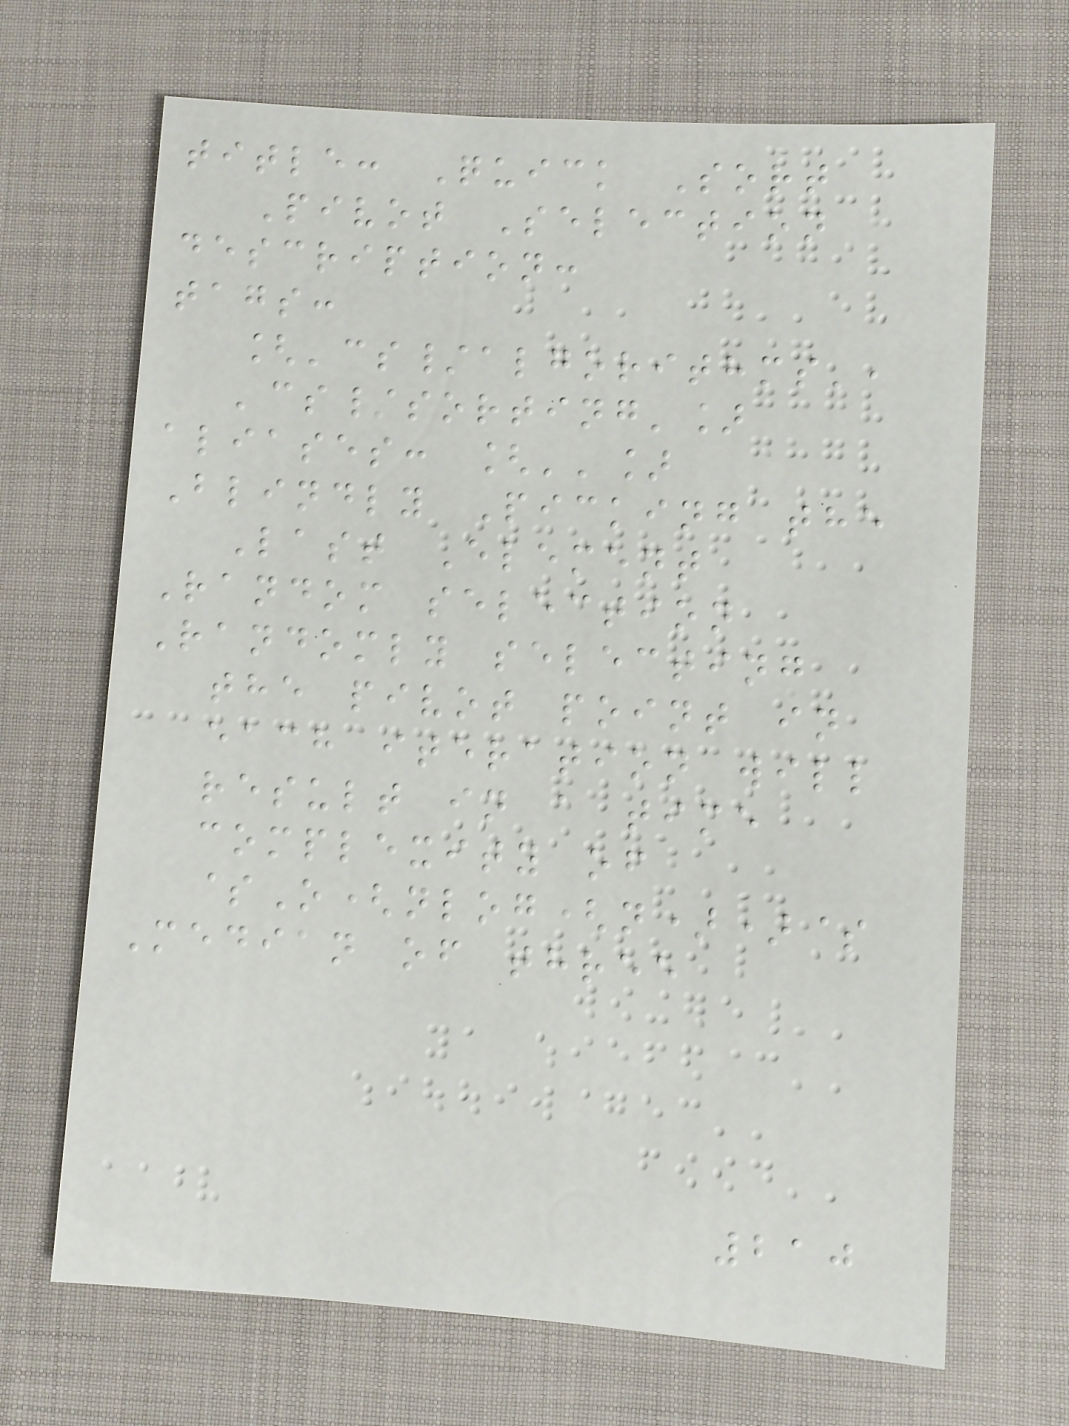title: Quick Sort
Pivot Selection
description:
tags:
['cs/algorithms',
'cs/sorting']
aliases: ['']
Blindly Picking the
Last Element
Random selection
Randomly selecting
the pivot point in
each iteration will
result in a time
complexity of
$O(nlog(n))$
Median of three
210
